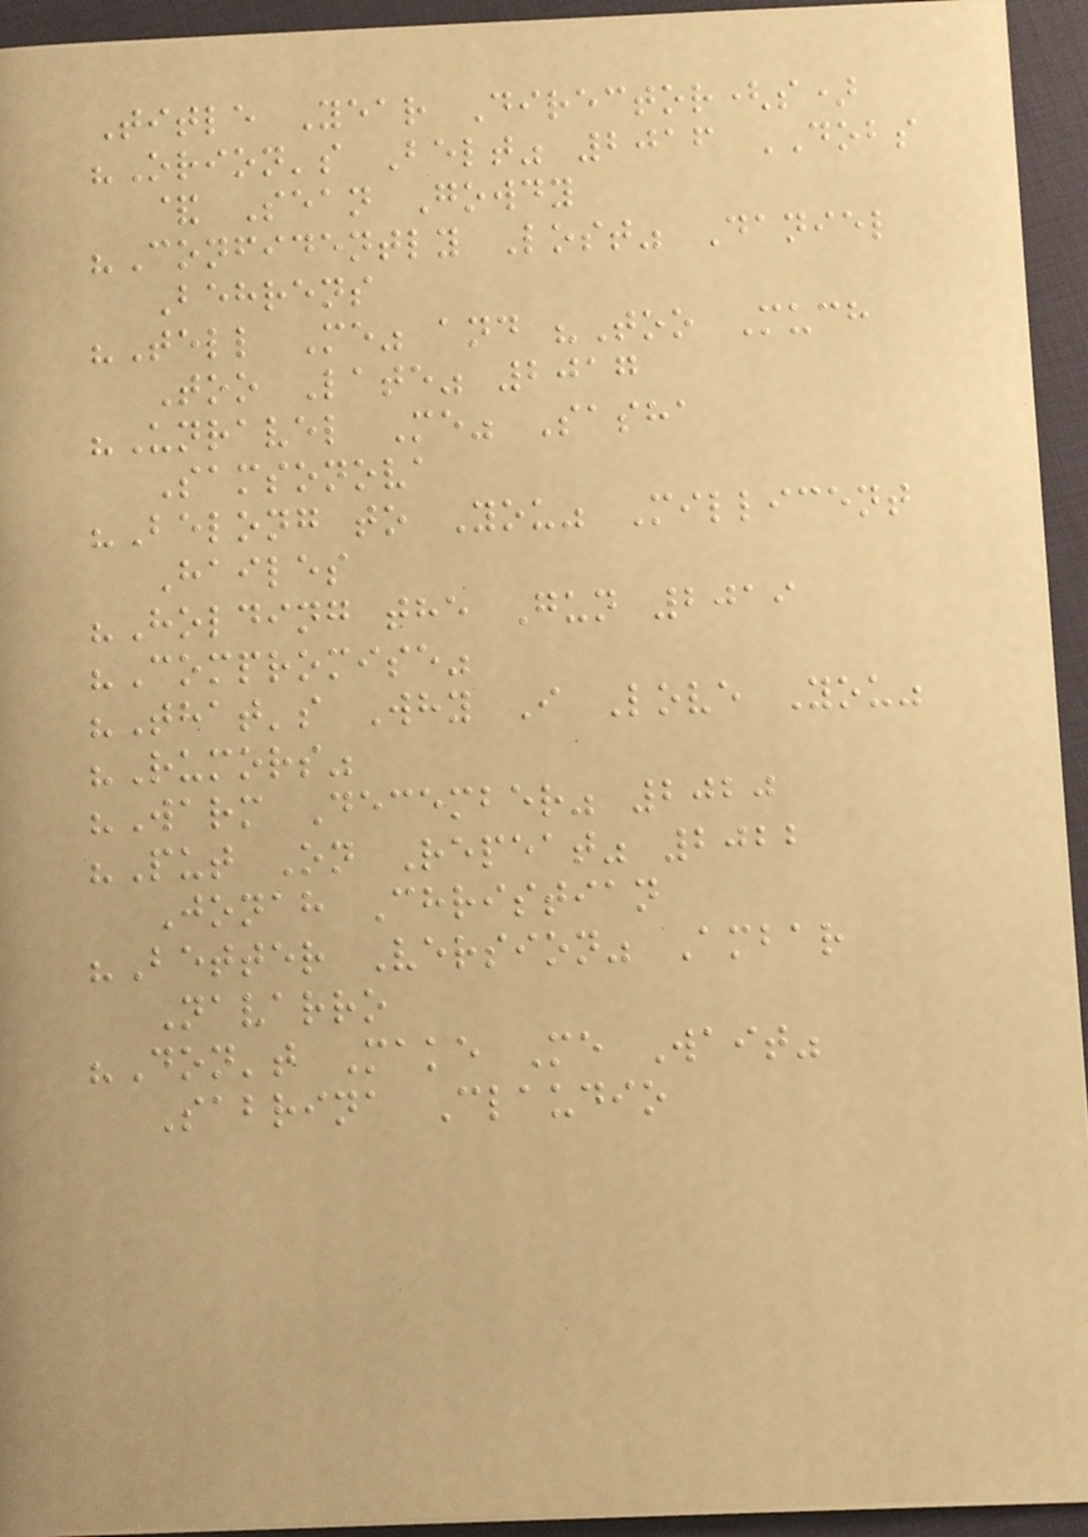Title Year Director(s)
"Orion's Belt" 2016 DOBS
& Sean Gowdy
"Confidently Lost" Daniel
Behrens
"Tell Me" and "Too Much
Too Late" 2017
"Unravel Me" Sasha
Samsonova
"Belong to You" Millicent
Hailes
"Holding the Gun 2019
"Compromise"
"That's Why I Love You"
"Rumors"
"Warm December" 2020
"Put On Repeat" 2022
Jonah Christian
"Better Version" Ambar
Navarro
"Don't Make Me Wait"
Sabrina Claudio
